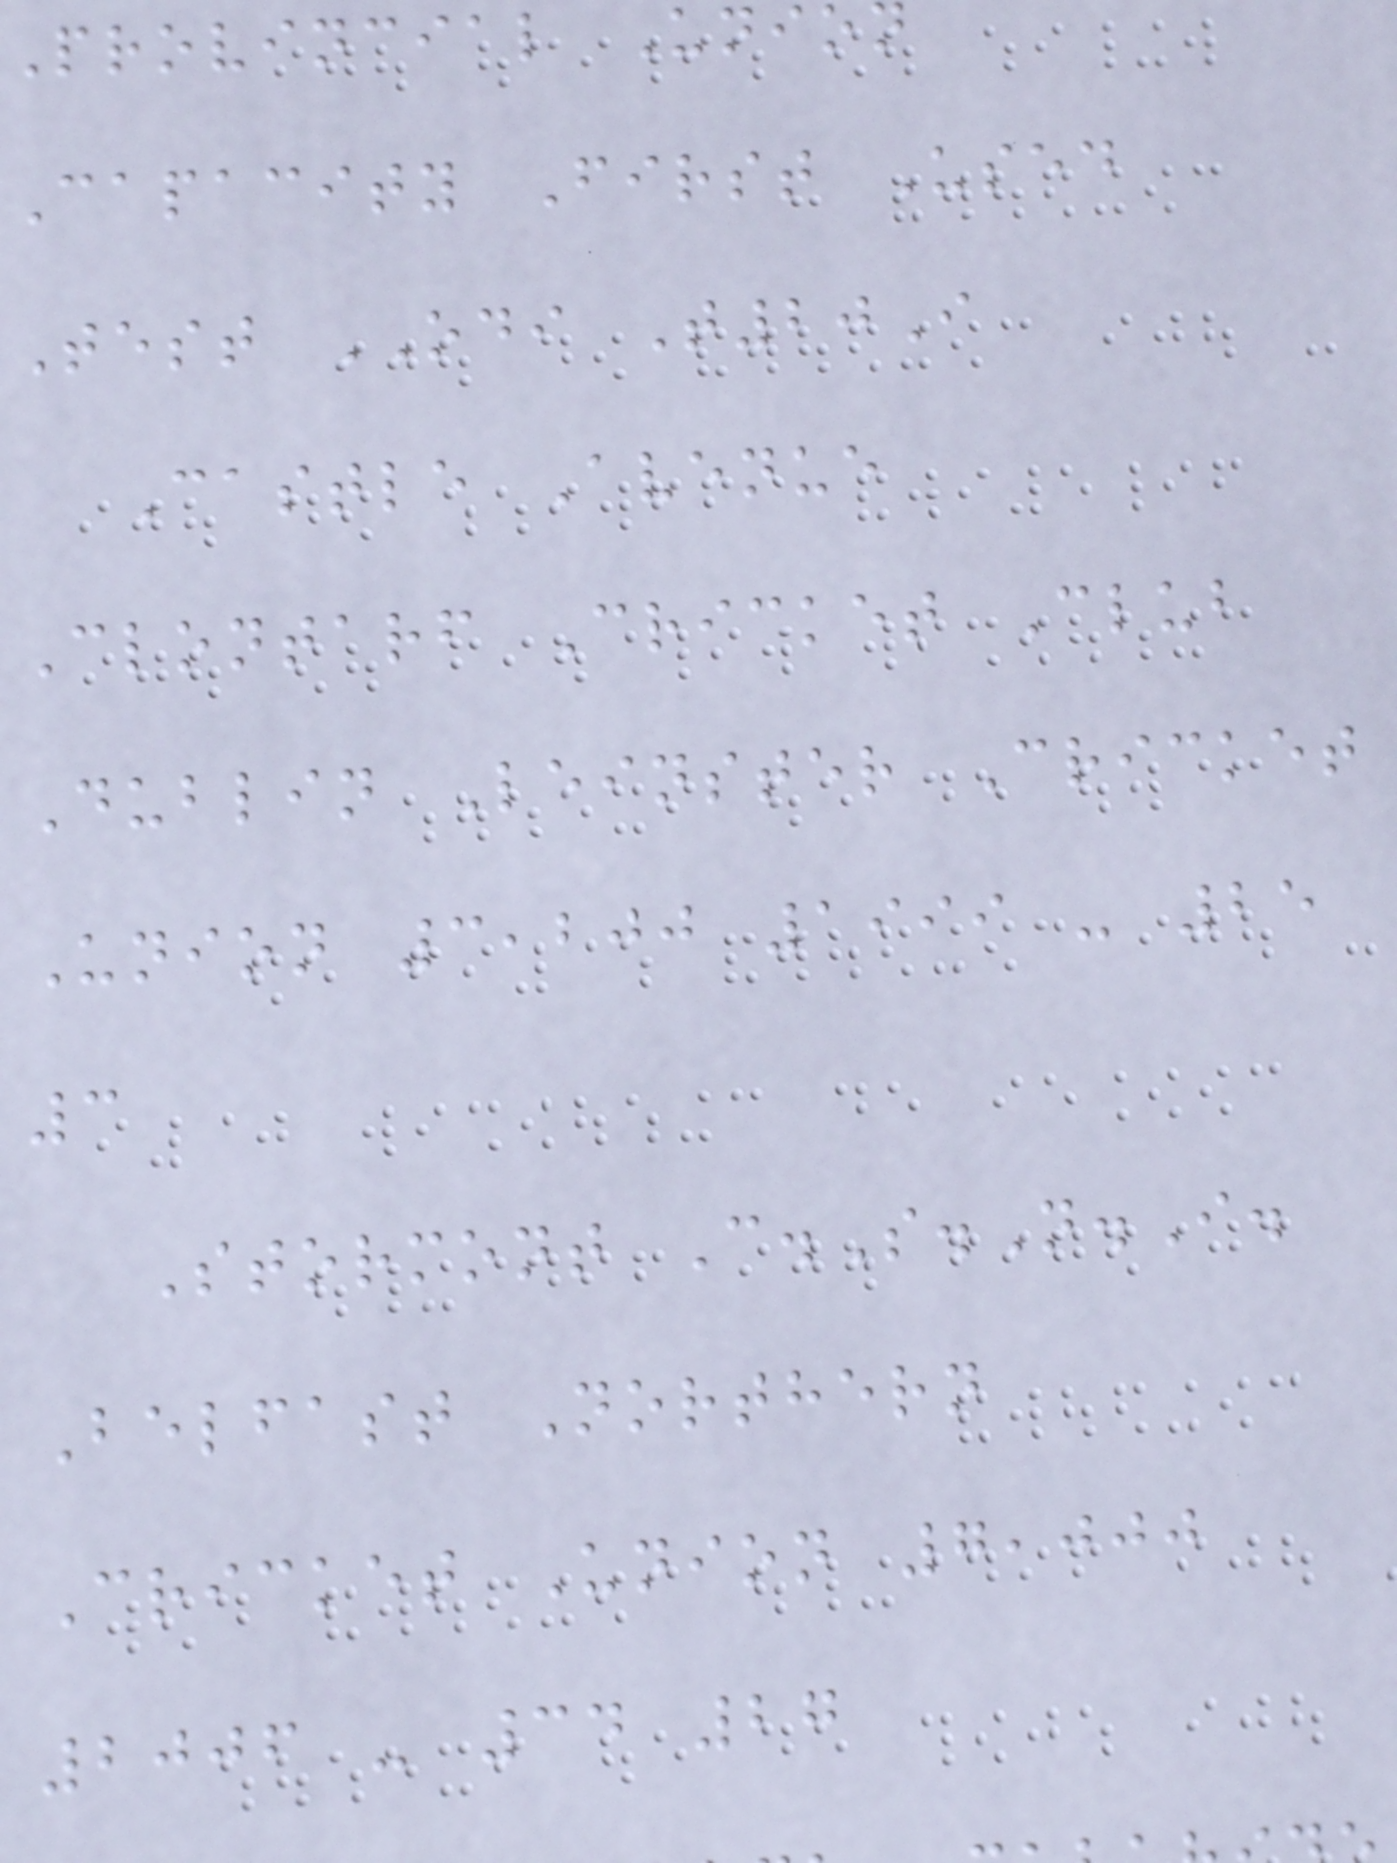Provincial Unio
Capacity First Used
Test ODI T20I
Castle Avenue
Clontarf Cricket Club
Dublin Leinster Cricket
Union 3,200 1999 - 25
3
Stormont C.S.N.I.
Belfast Northern
Cricket Union 7,000
2006 - 34 27
